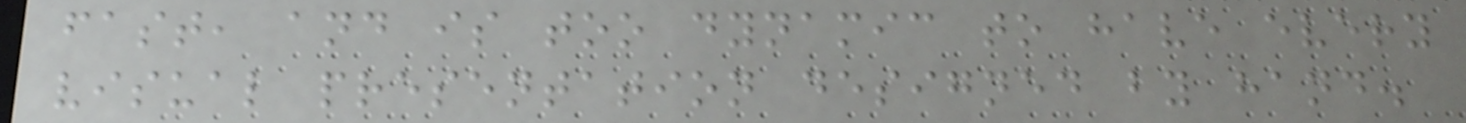fast, and is too dynamic to have every
visual presentation designed by hand.
